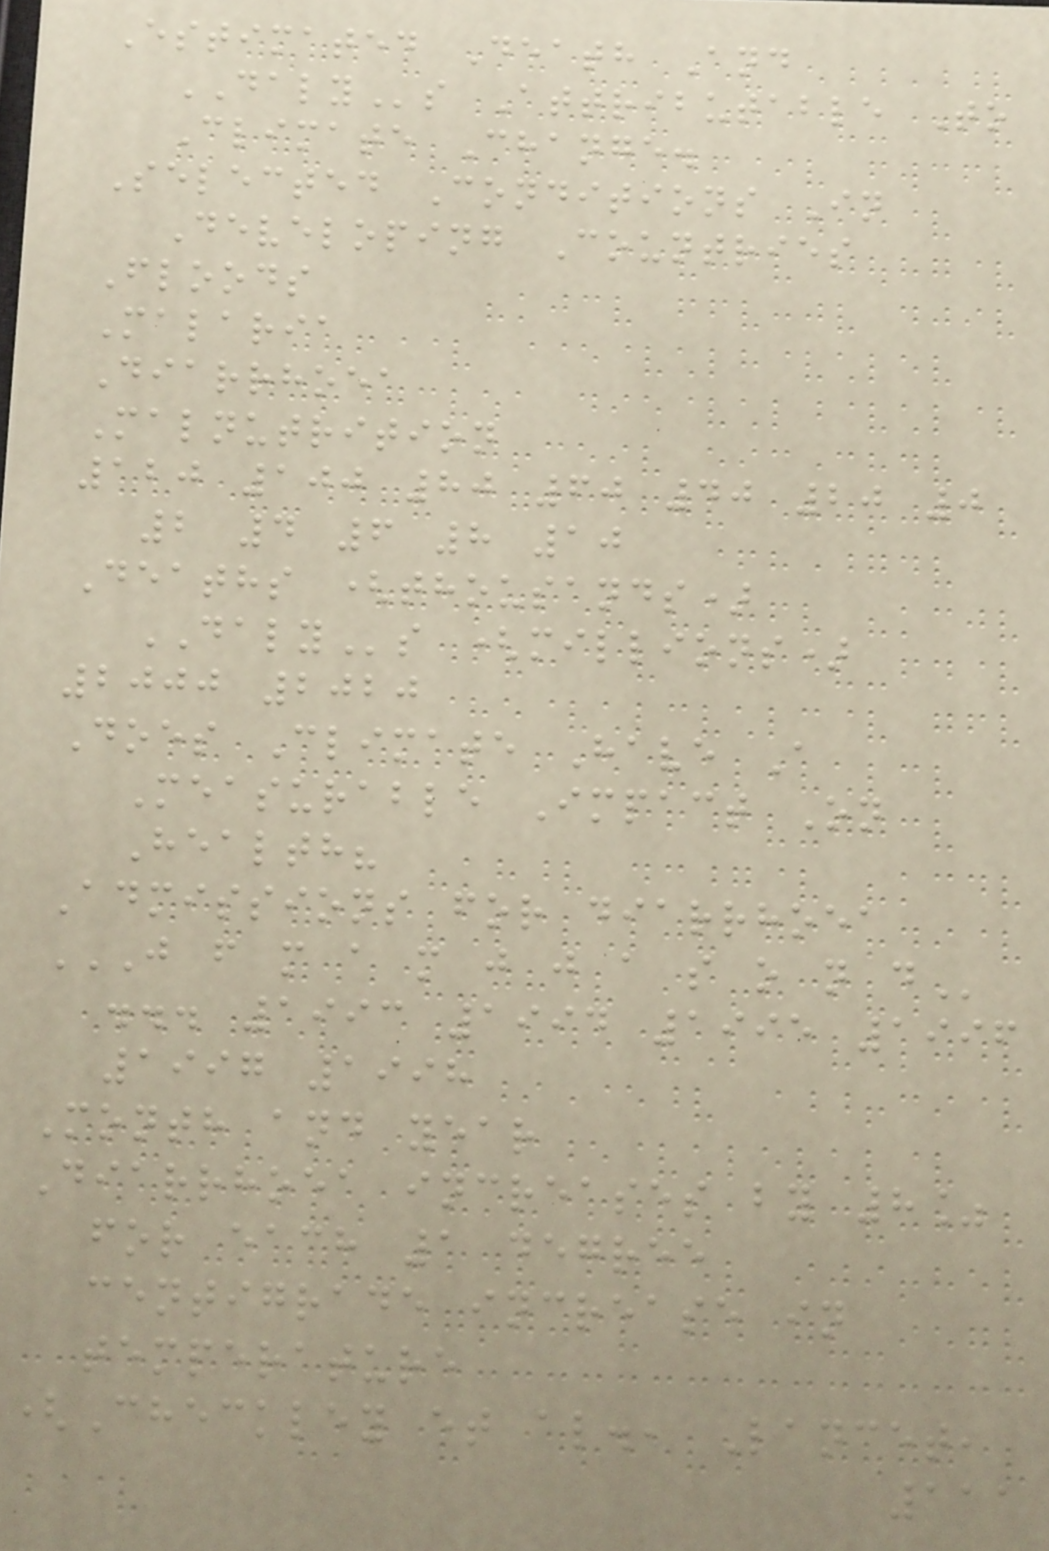Estimated Death And
DALYs Attributable To
Climate Change.
Selected Conditions In
Developing Countries
Floods
Malaria
Diarrhoea
Malnutrition
120 100 80 60 40 20 0
2 4 6 8 10
Deaths (thousands)
DALYs (millions)
2000 2020
Does Climate Have A
Measurable Impact On
Health?
Admissions for diarrhoea
J F M A M J J A S O N D
... 1993 1994 1995 1996
1997 1998
Month and year
Diarrhoea increases by 8%
for each 1 degree
centigrade increase in
temperature
(Checkley et al., Lancet,
111
